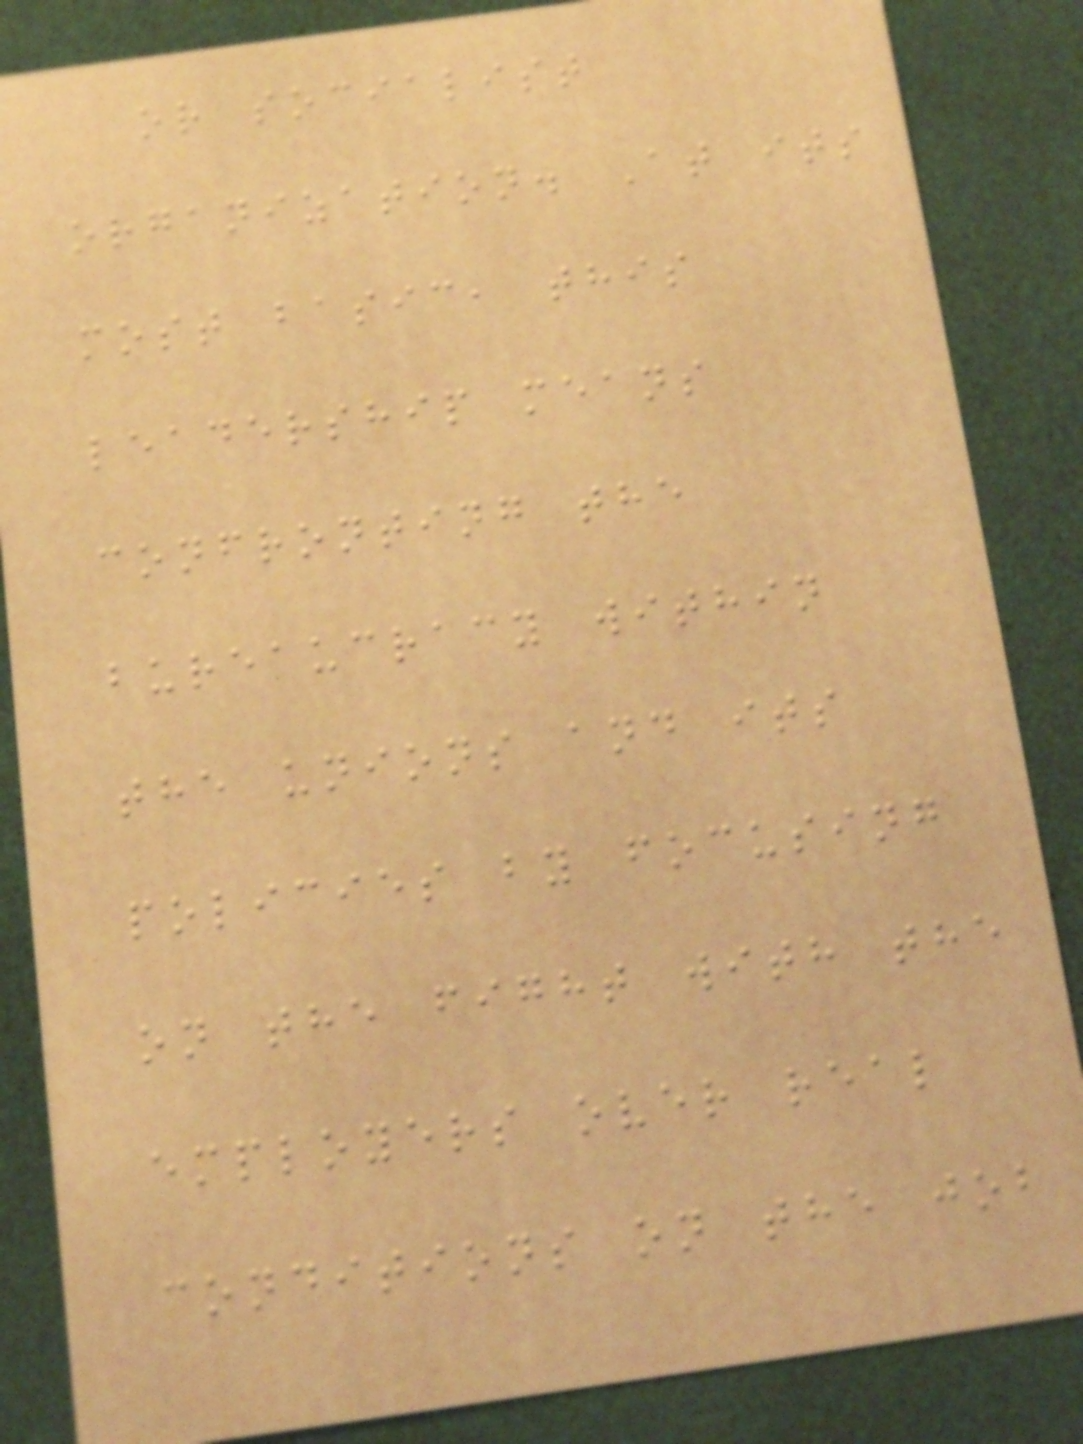or socialist
organization. At its
most basic, this
leadership means
confronting the
bureaucracy within
the unions and its
policies by focusing
on the fight with the
employers over real
conditions on the job
